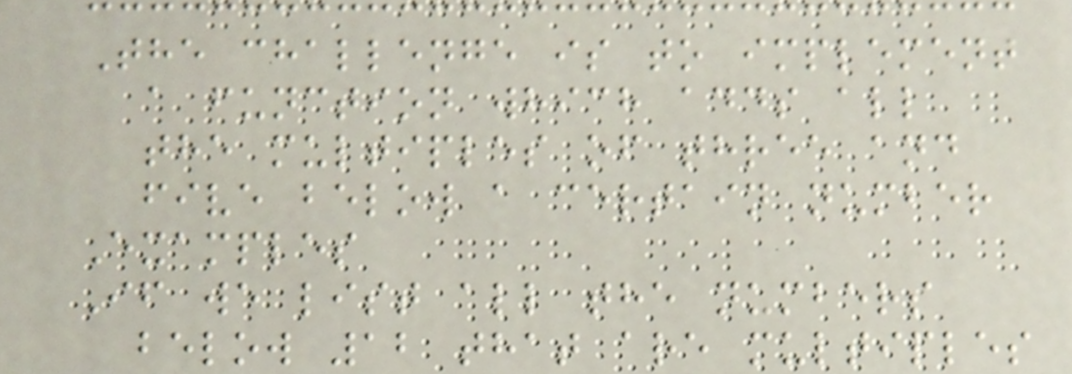The challenge is to implement
a function which adds all
the multiples of three and
five below a certain number
Examples
If we list all the numbers
below 12 that are multiples
